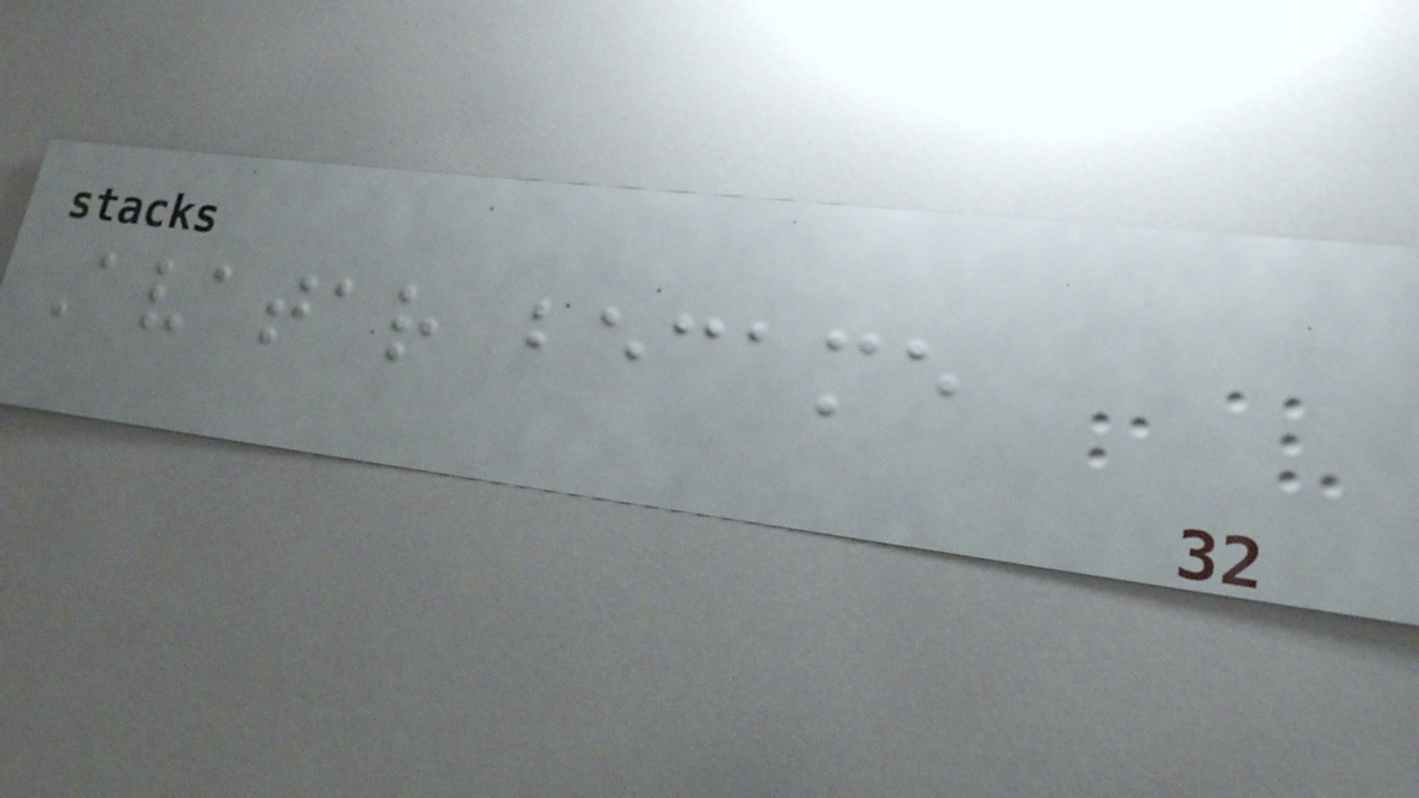Avatar became
